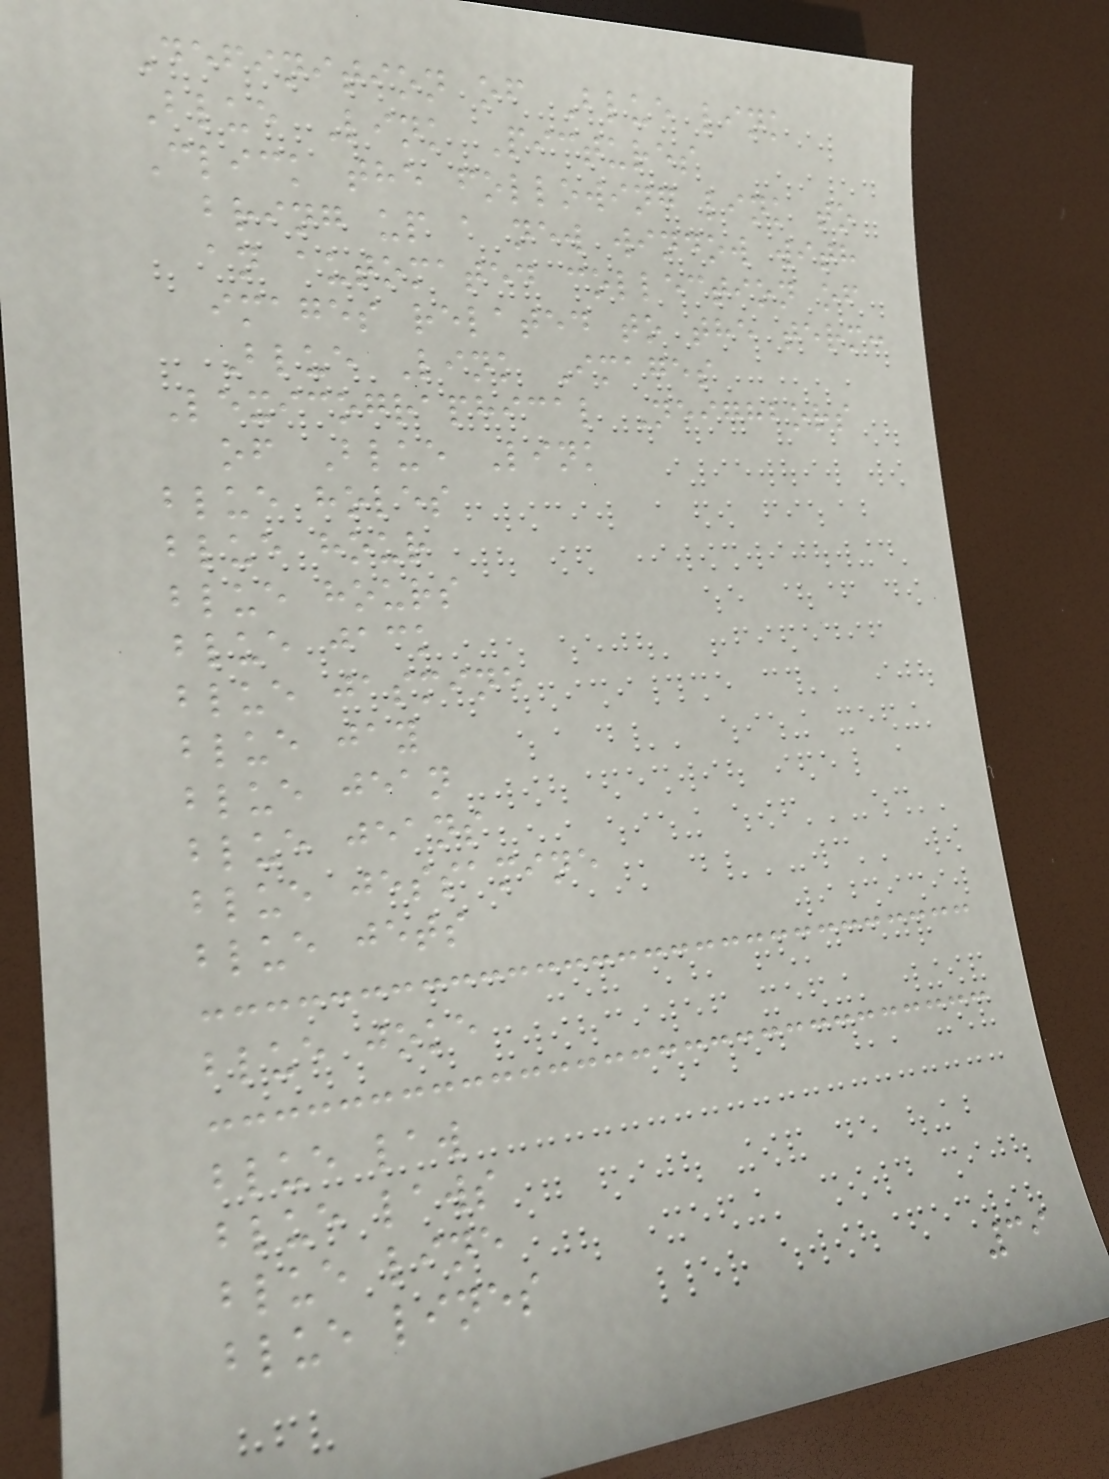Definition of Blue link
Blue Link Pictures
Click the following link to
bring up a new window with
an automated collection of
images related to the term:
Blue Link Images
Lexicographical Neighbors
of Blue Link
blue holes
blue hour
blue hours
blue jack
blue jasmine
blue jay
blue jean
blue jeans
blue jessamine
blue jets
blue joke
blue law
blue laws
blue line
blue lines
39
